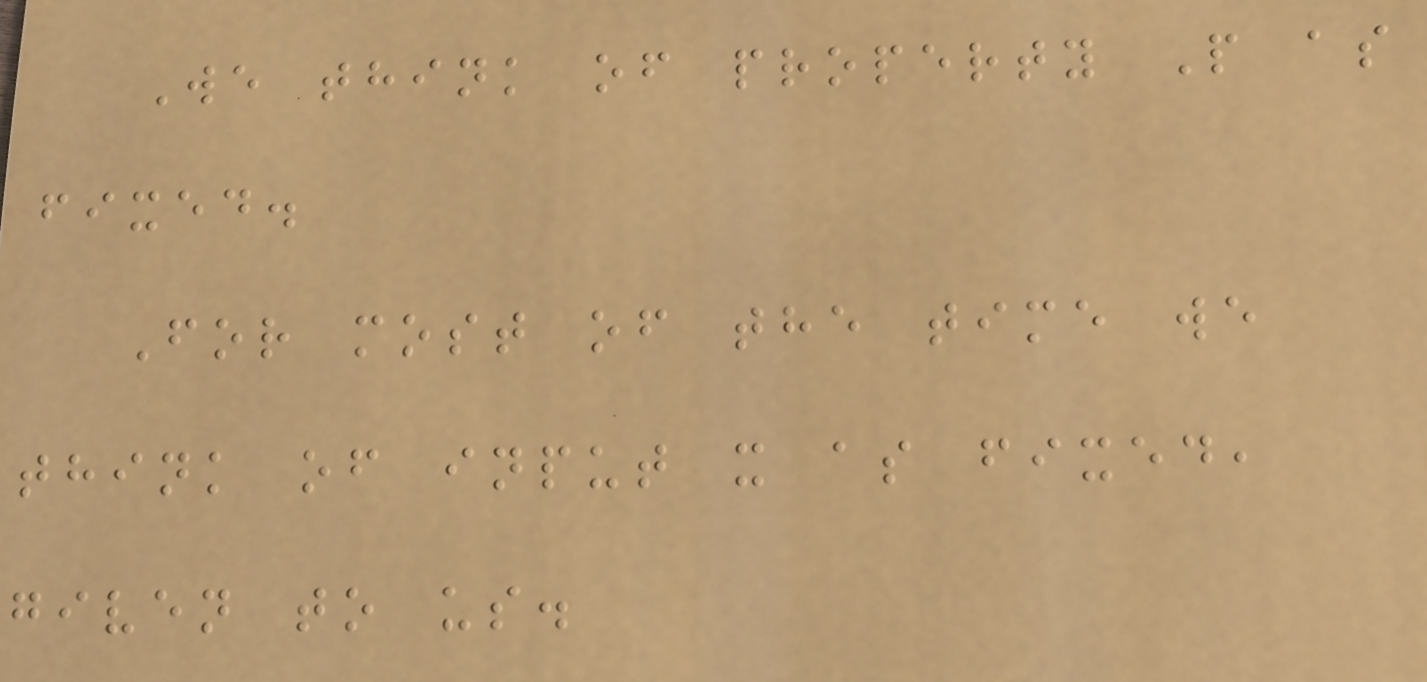We think of property P as
fixed.
For most of the time we
think of input x as fixed,
given to us.
